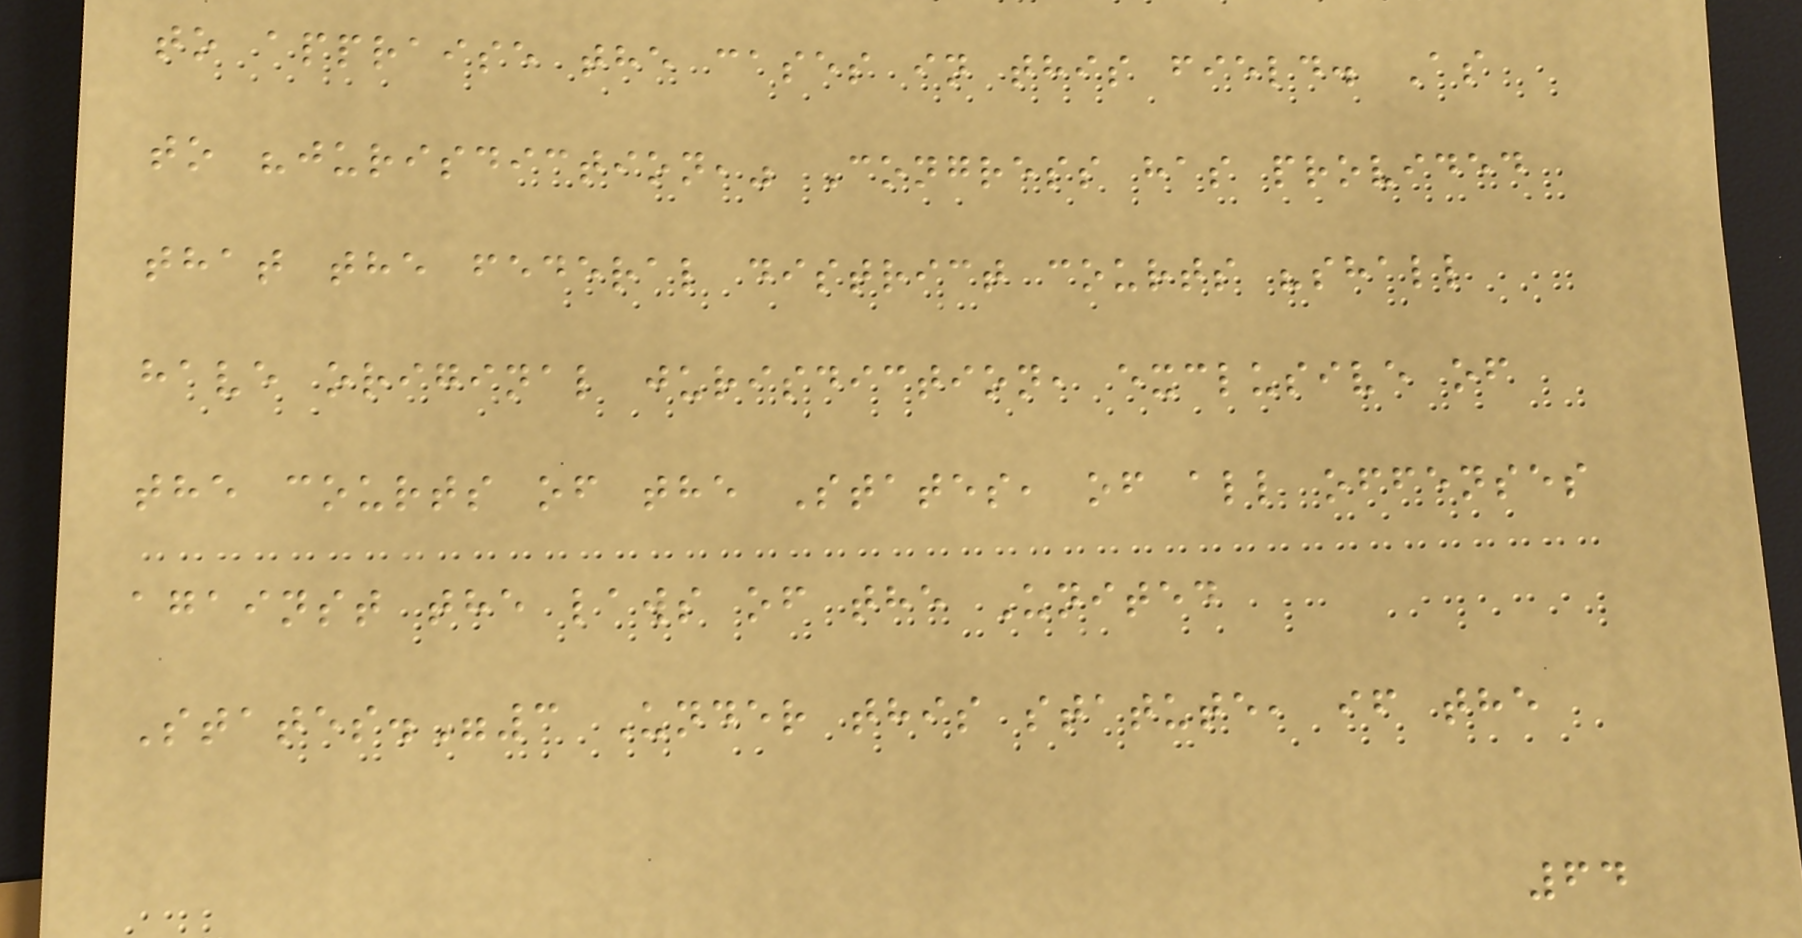to appraise the cases in this field. As
to "jurisdiction," Congress has provided
that the federal district courts "shall
have original jurisdiction, exclusive of
the courts of the States, of all offenses
against the laws of the United
States."3 Under this statute, if the
64
